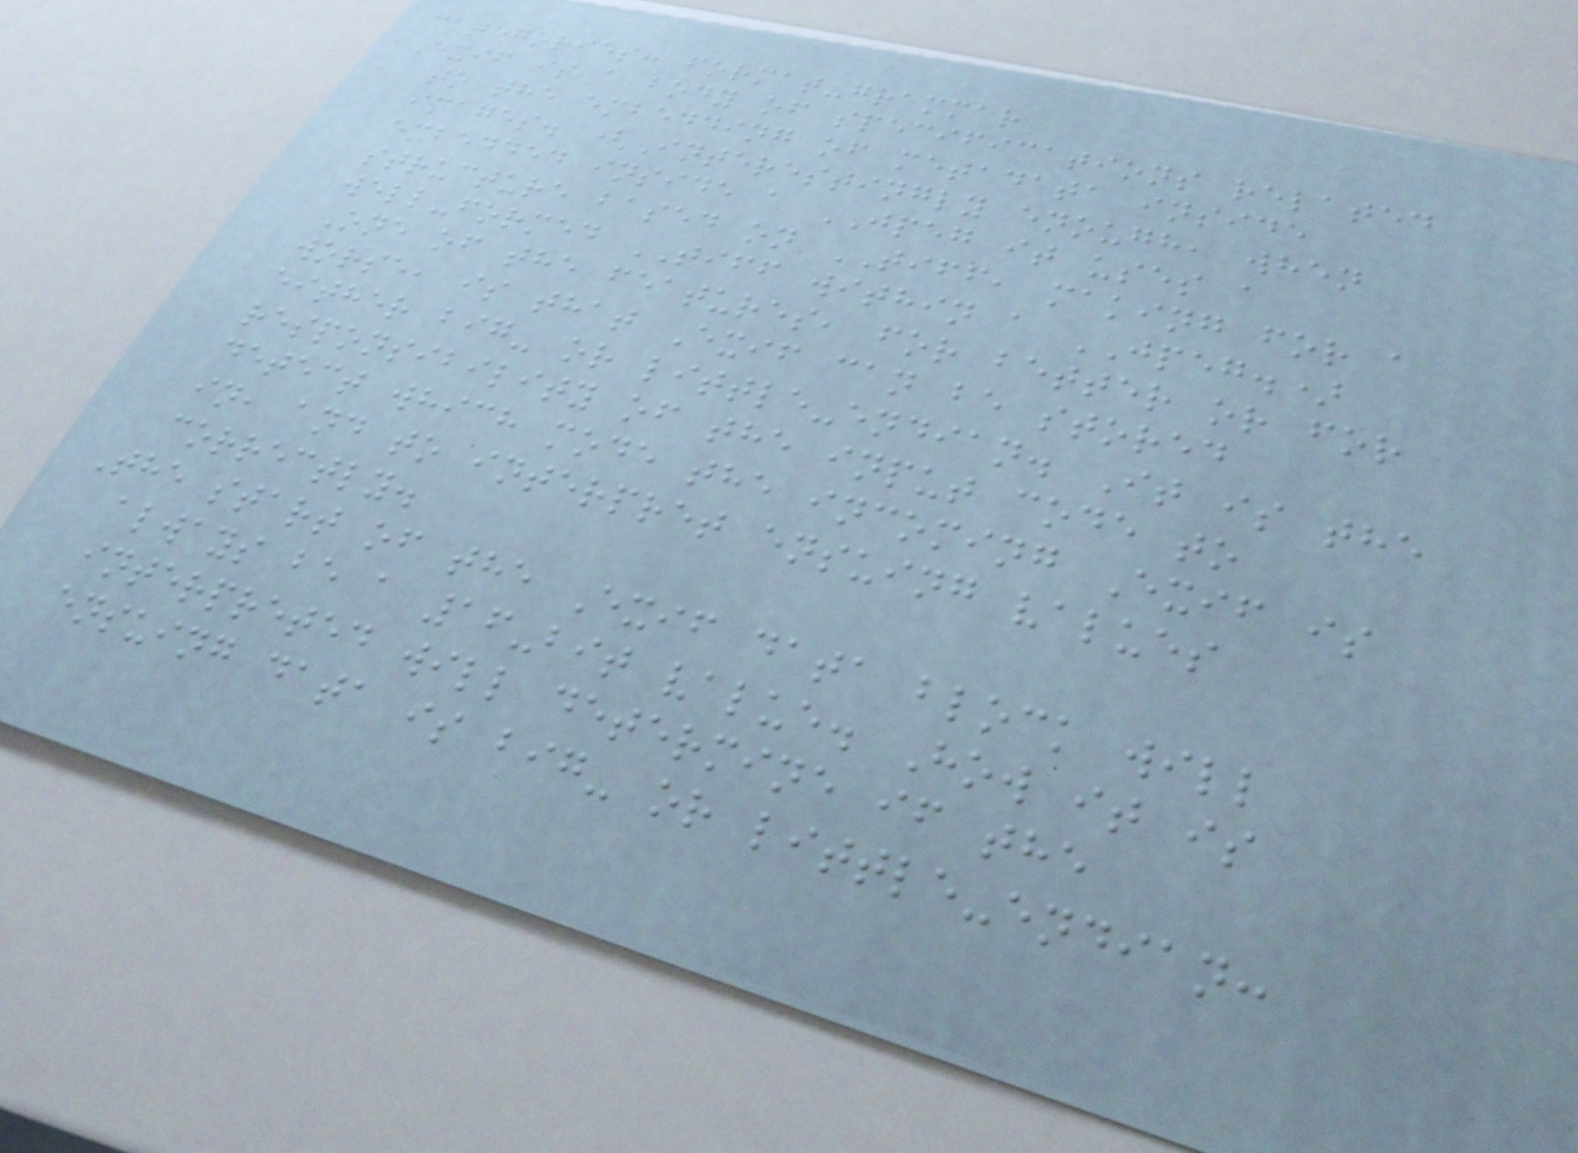categories: format-grammar
Exif is a body of specifications related
to the embedding of metadata inside
images. (Interestingly enough, when
embedded inside a JPEG it uses a
structure based on TIFF, making for a
well-formed TIFF within a JPEG.)
One of the features, for better or for
worse, is that Exif can be stored
either big- or little-endian. It is the
responsibility of the input code to
detect which mode the incoming Exif is
in, and to interpret ensuing values
correctly.
The start of the Exif data block will
always be a 16-bit value. How it is
interpreted will determine if the
ensuing data is big- or little-endian:
